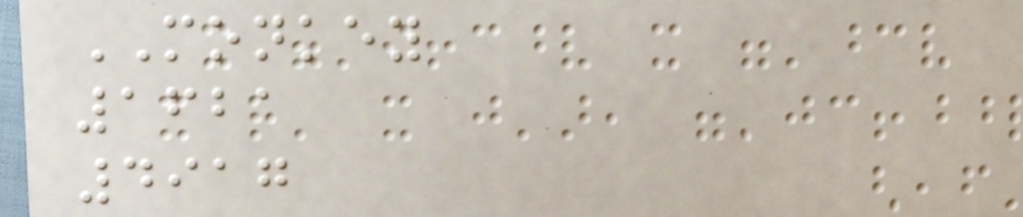MONKEY
1621
4917
